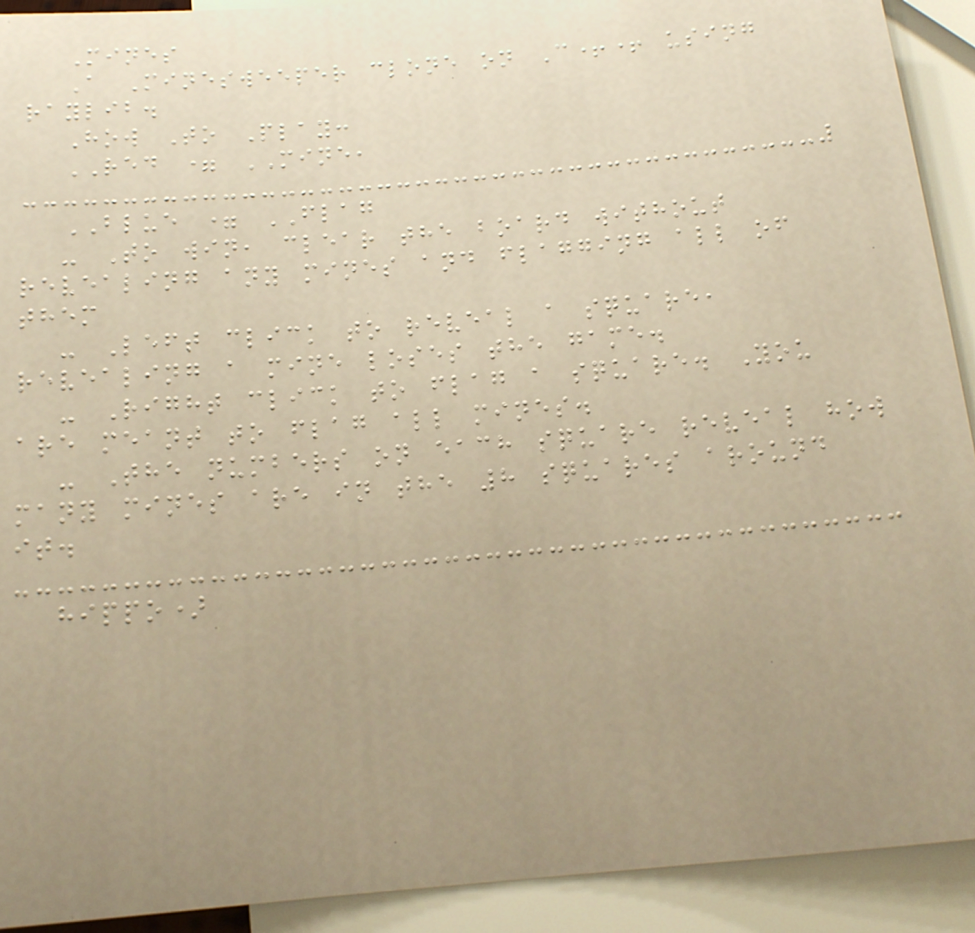Mines
A Minesweeper clone on C++ using
raylib.
How To Play:
RED = MINE,
BLUE = FLAG
- To win, clear the board without
revealing any mines and flagging all of
them
- Left click to reveal a square,
revealing a mine loses the game.
- Right click to flag a square. You
are meant to flag all mines.
- The numbers on each square reveal how
many mines are in the 8 squares around
it.
hippo)
